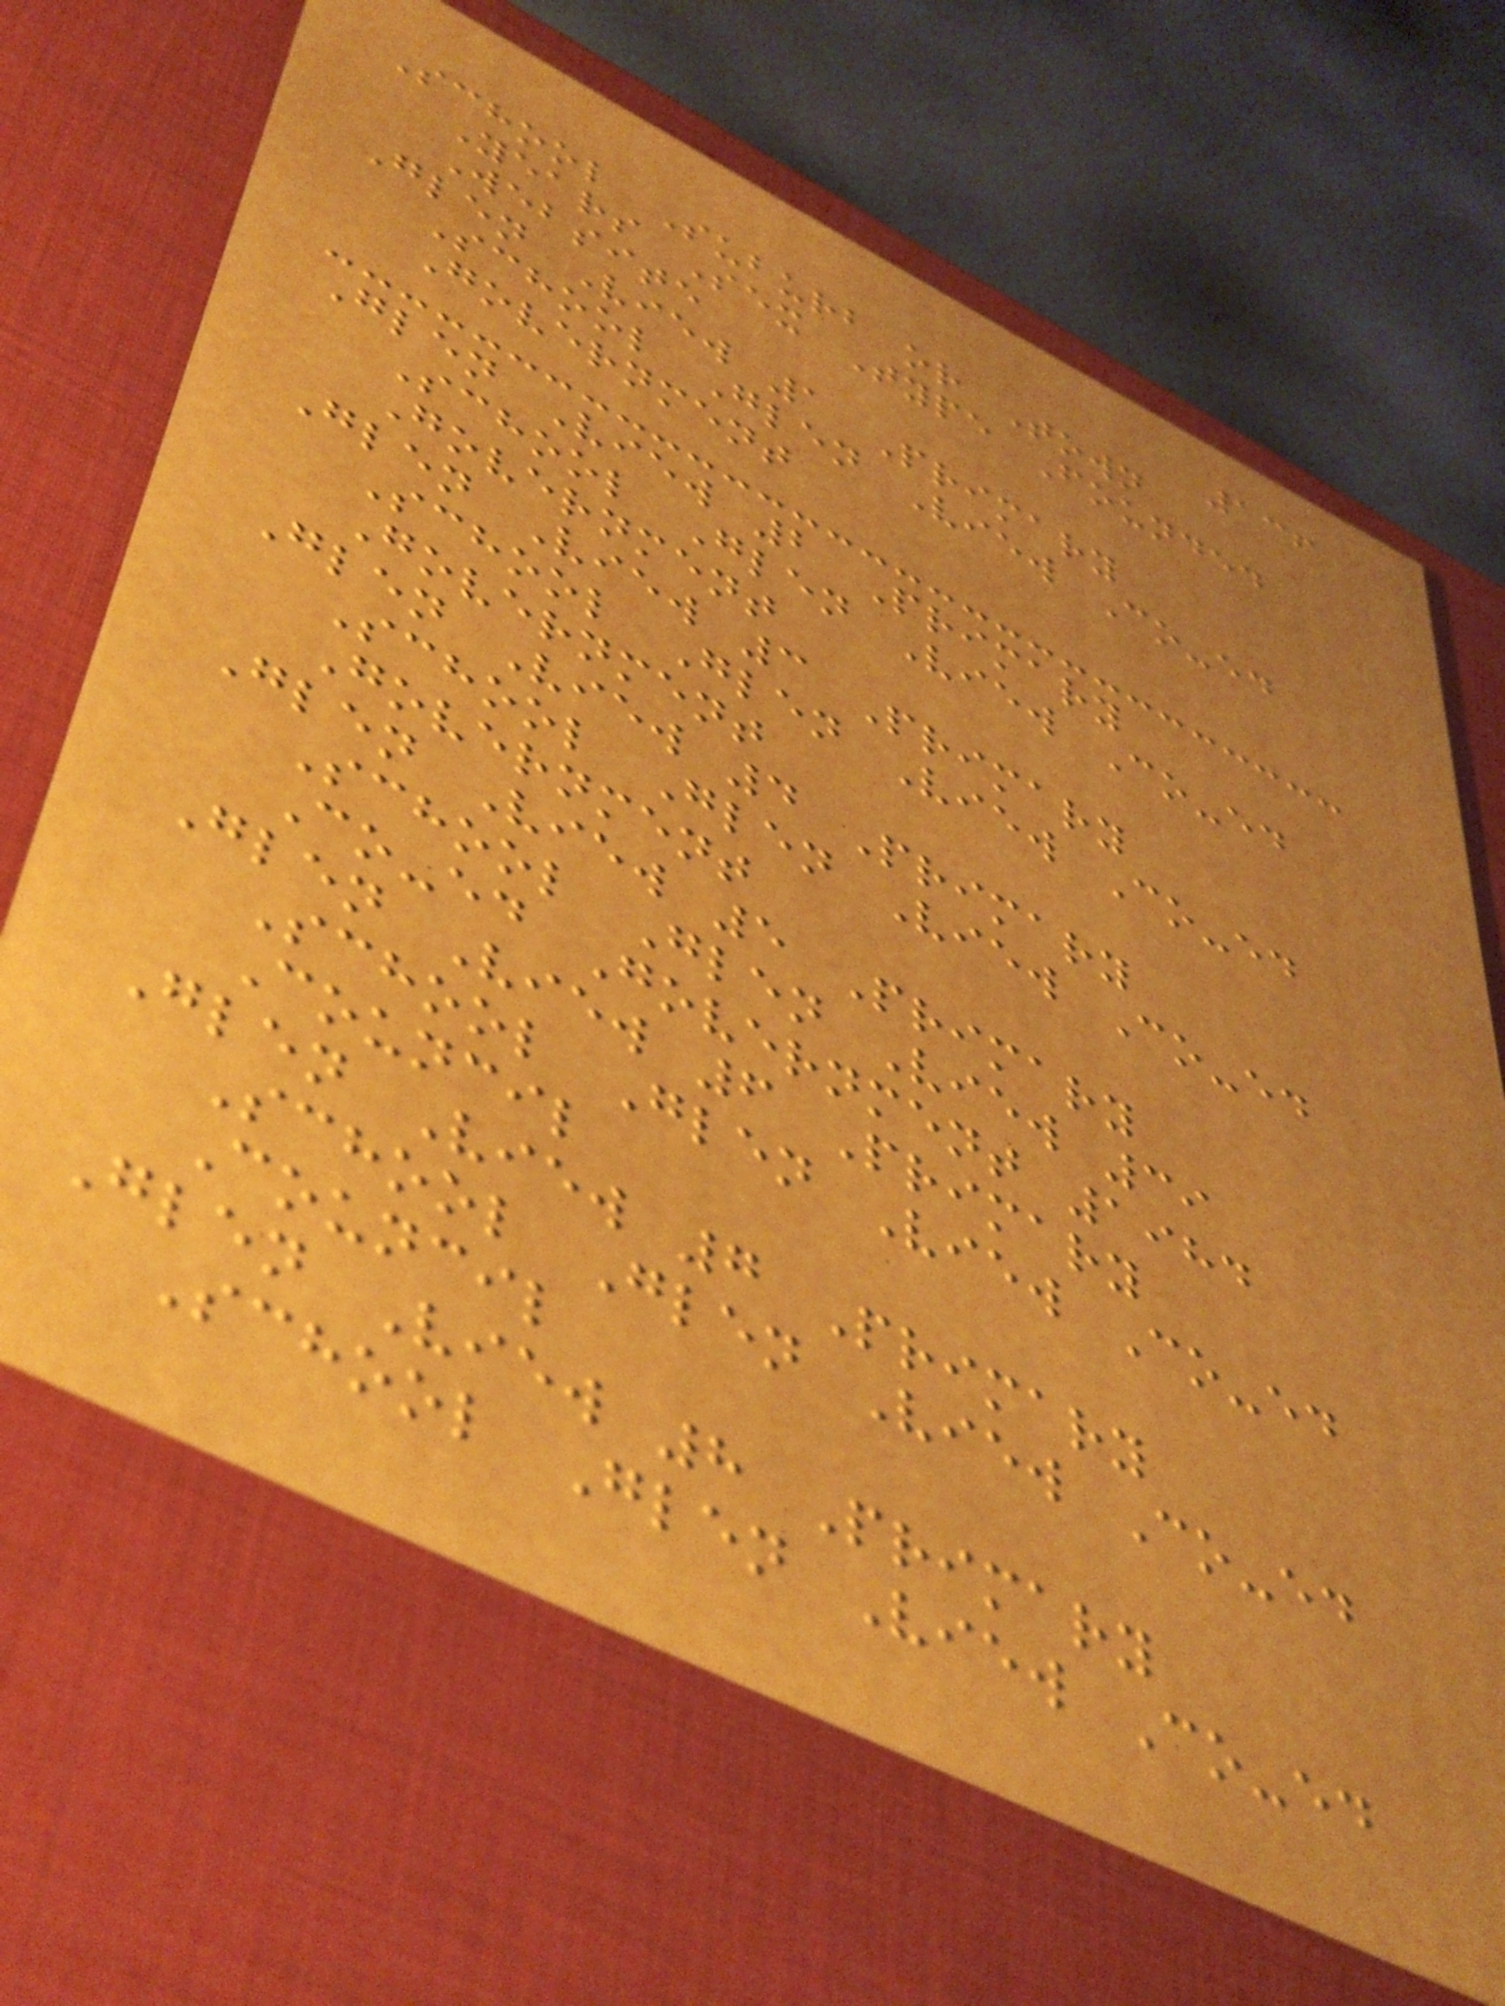136
School Suburb or Town
Years Sex Type Founded
Website
Glen View 1 Primary
School Glen View Co-ed
Government
Glen View 2 Primary
School Glen View Co-ed
Government
Glen View 3 Primary
School Glen View Co-ed
Government
Glen View 4 Primary
School Glen View Co-ed
Government
Glen View 5 Primary
School Glen View 39
Co-ed Government 1984
Glen View 6 Primary
School Glen View Co-ed
Council
Glen View 7 Primary
School Glen View Co-ed
Council
Glen View 8 Primary
School Glen View Co-ed
